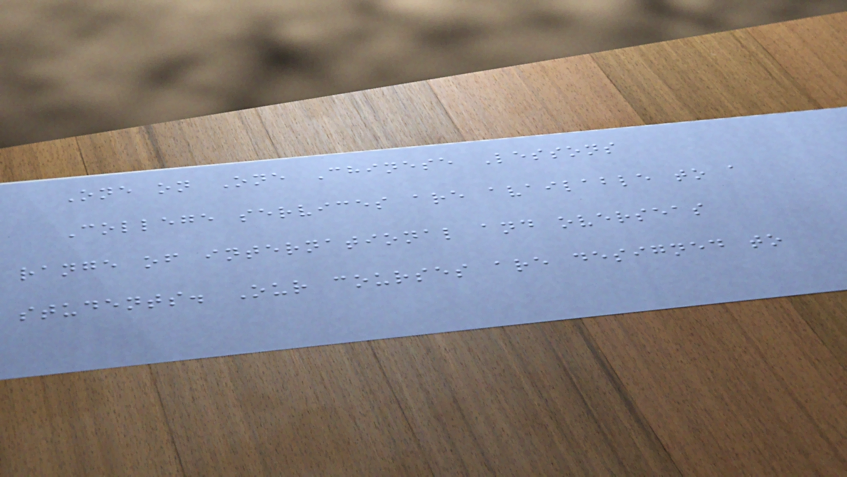One on One Chinese Lessons
College services are available to a
range of international and overseas
students. Our courses are designed to
